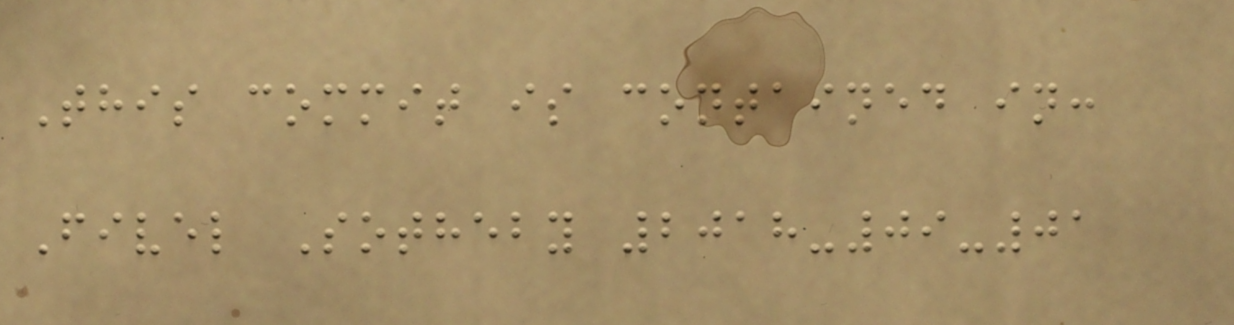This commit is contained in:
Fivel Sotheby 2018-09-01
